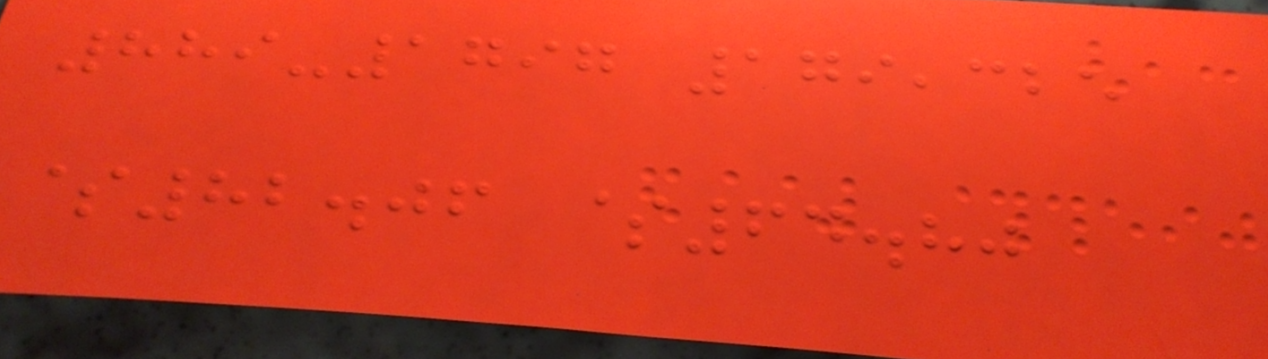889-1797 179,325
$82.06 $64.80
